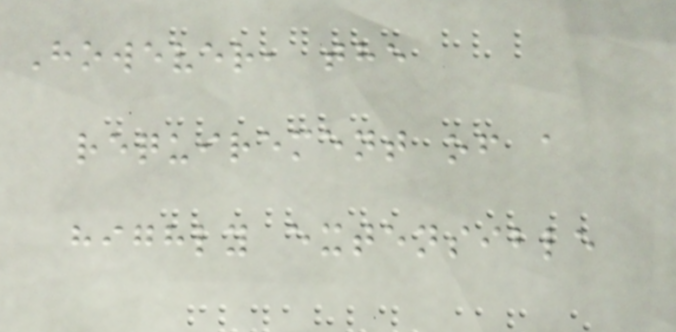However, the
requirement of a
highly extensible
